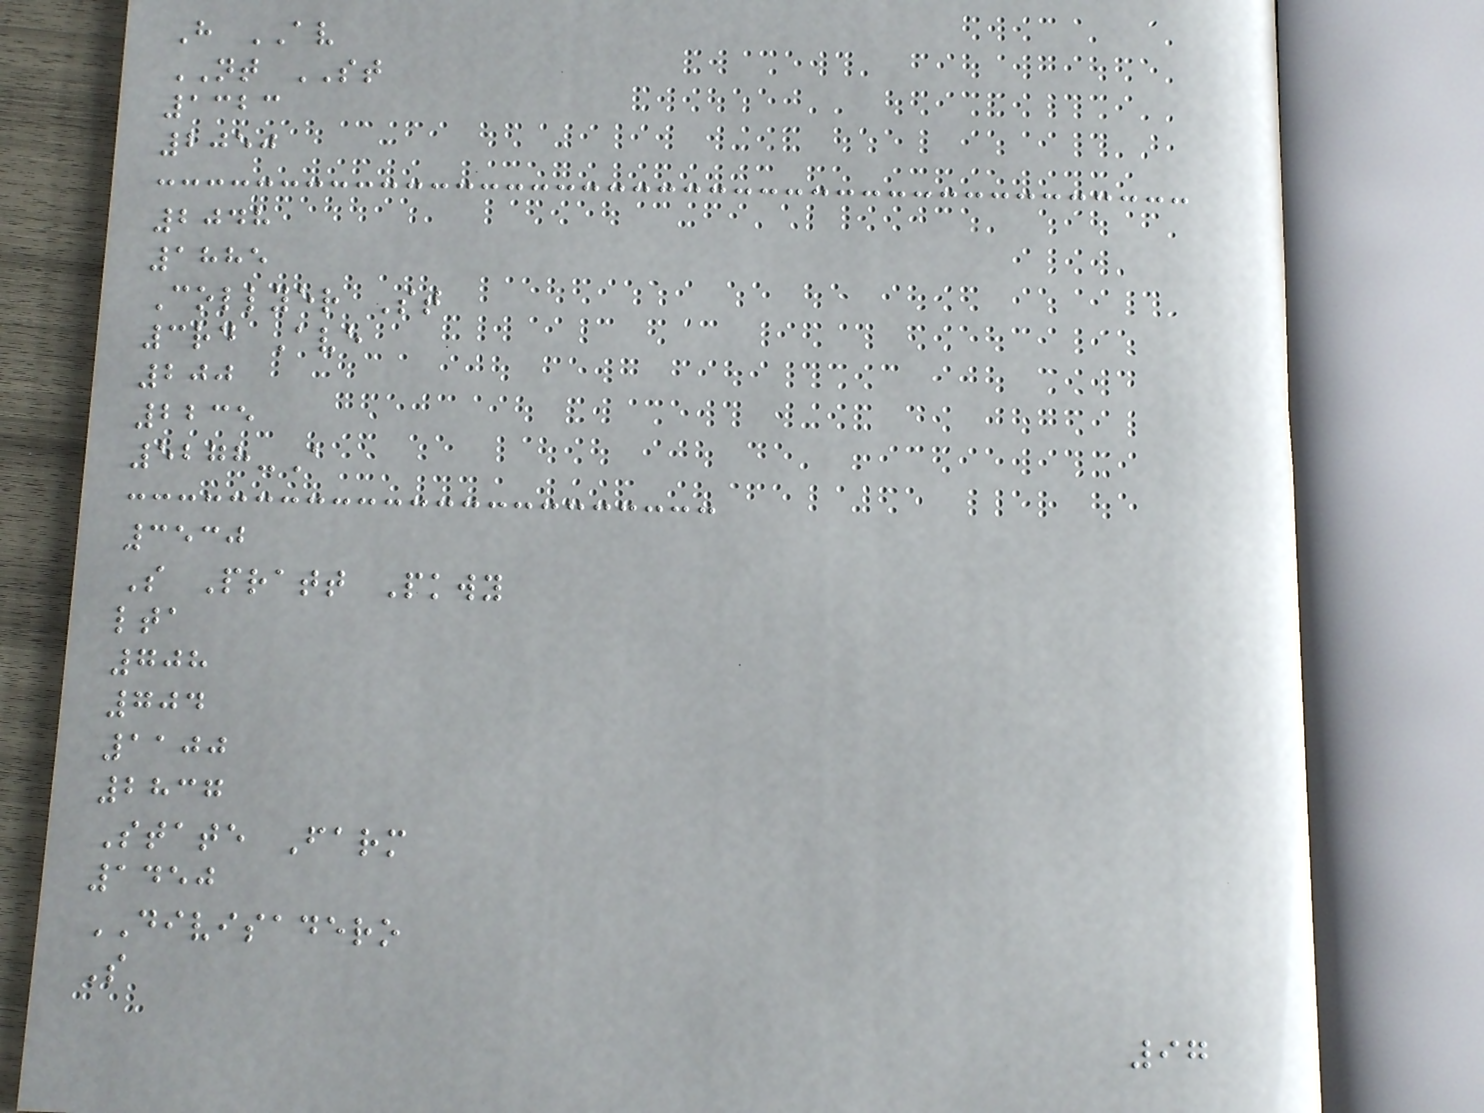H AV
NT ST
1323
2050
2048
1885
Collyer St
3rd Ave
200
2235
5278-A
3530
S Pratt Pkwy
lta
708
704
1100
2837
State Farm
1450
DIVISADERO
S
97
